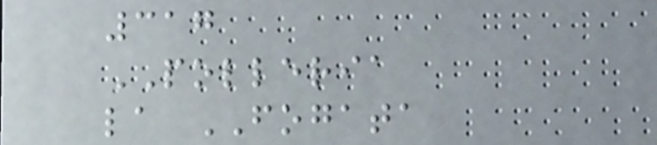317
POLLERIA
la FOGATA
